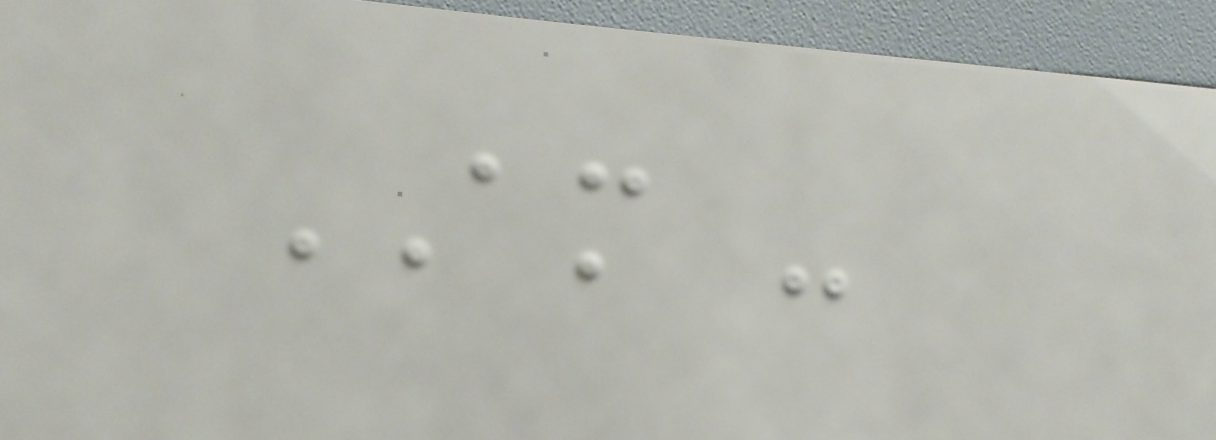AM -
